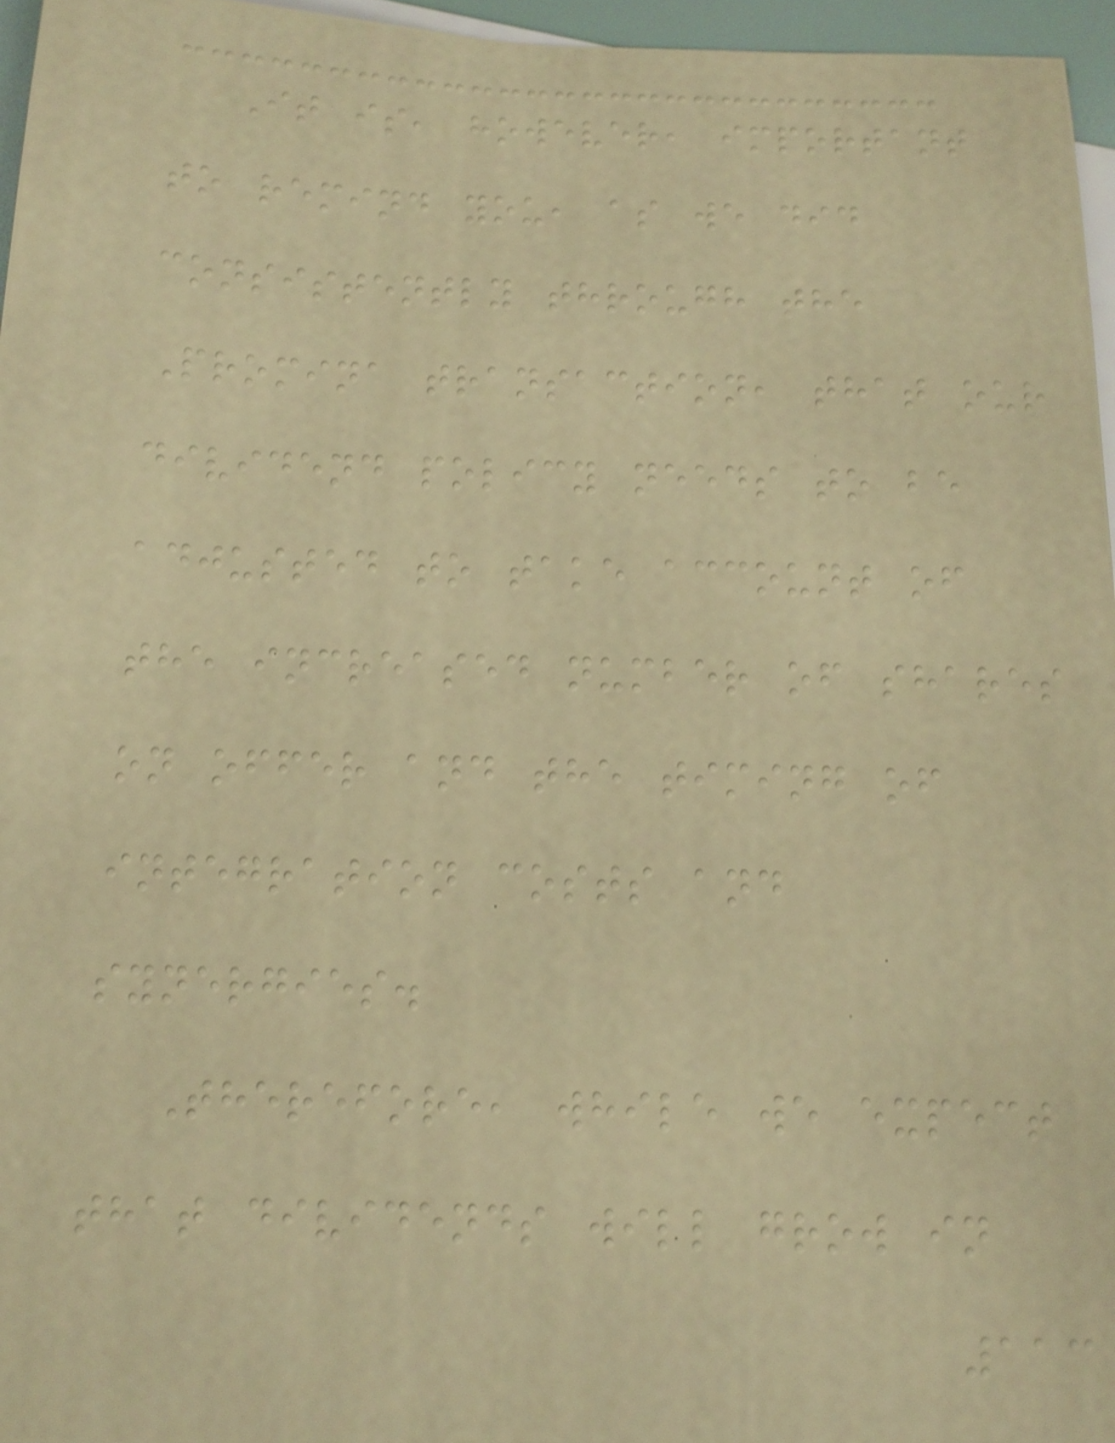It is, however, important
to remind you, as we did
consistently through the
Promina transaction, that our
dividend policy needs to be
adjusted to take account of
the increased number of shares
on offer and the timing of
integration costs and
synergies.
Therefore, while we expect
that dividends will grow in
113
